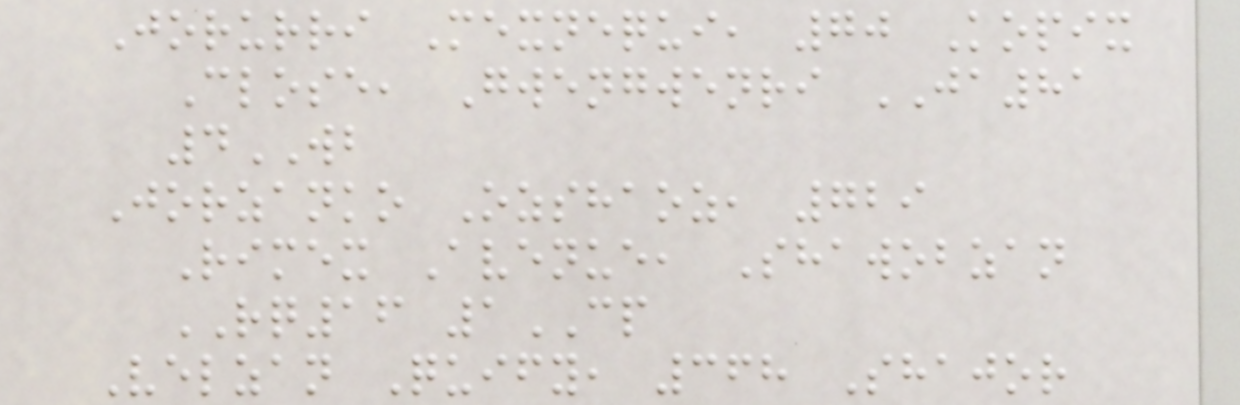Jorurri Mexnequi, 70 Kopix
Close, Gwengwenri JA81
4WB
Jorzanko Ozshaoz, 729
Rimex Avenue, Shawobzan
RQ16 1CP
Velzan Quify, 368 Shajor
